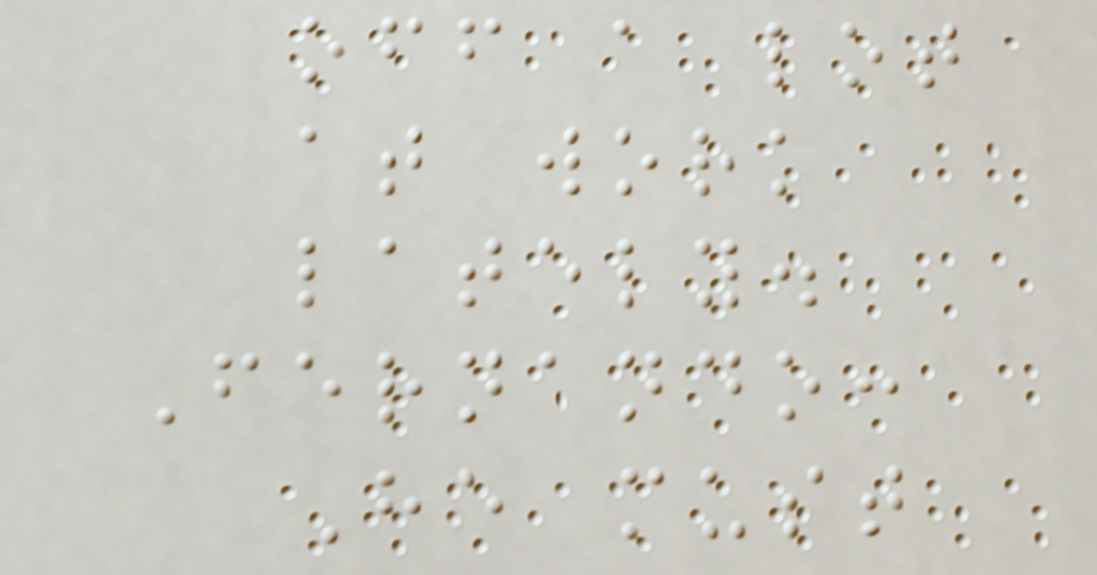off a lot
at work
lately.
Fernando:
He must
